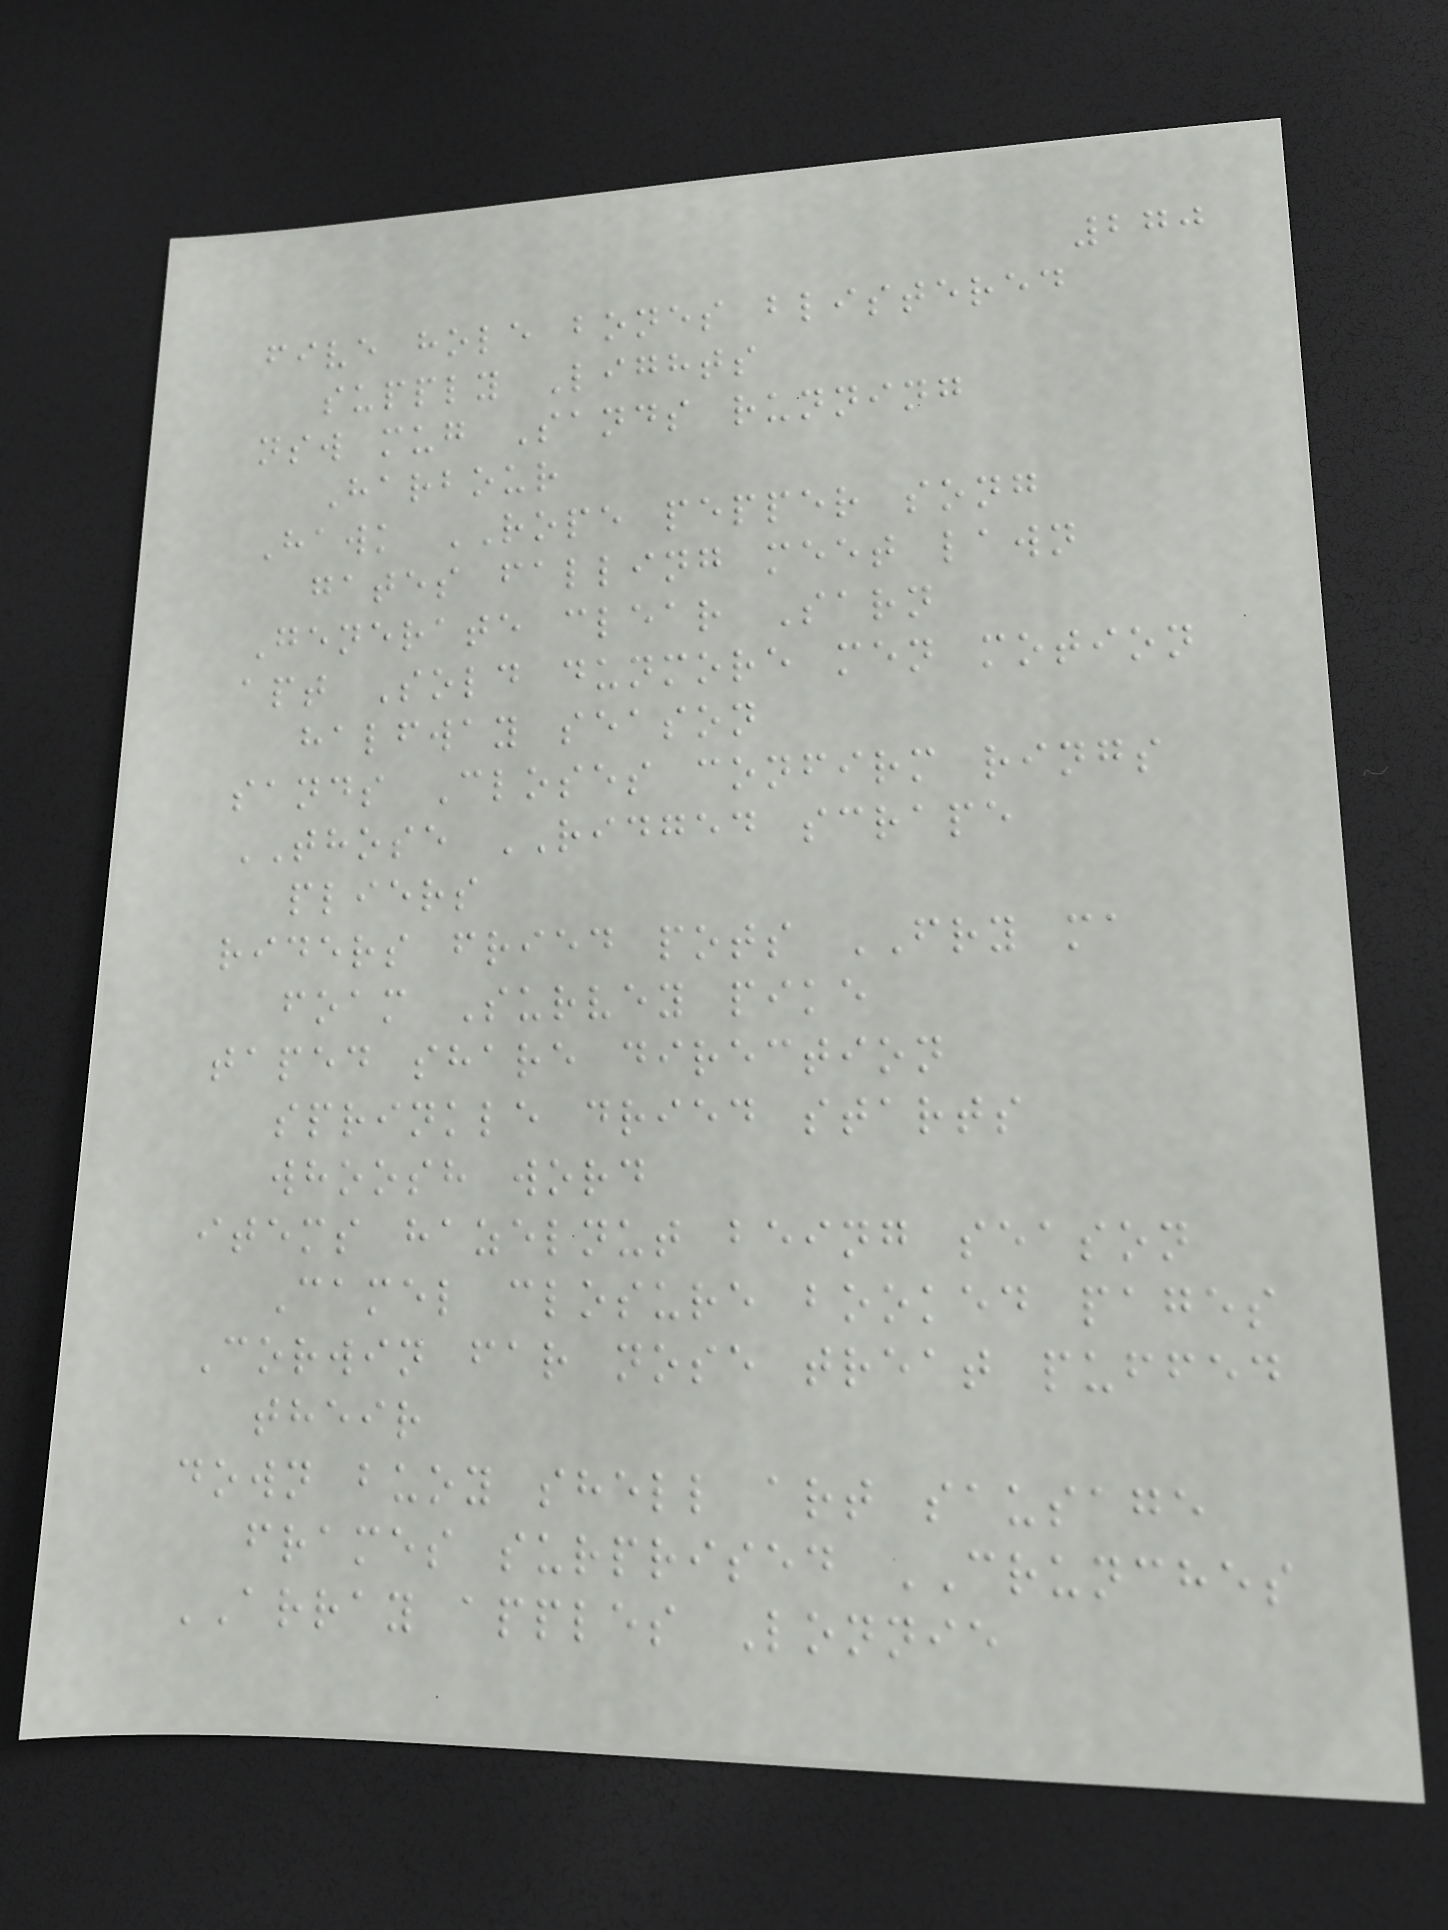270
five hole bones blistered
supply Lights
nsw mug Sands running
Harbour
Hawk ROPE pepper song
gates falling meet lawn
Generate clear Sarn
apt Sold dunmore men motion
halfway season
sands Closes confirm rings
THOSE RIDGED scrape
pliers
riders fried pots FRY ma
foam Survey pike
taped share direction
sprinkle dried starts
whoosh word
items hazelnut being season
Camel closure booked pages
Corwin far nose treat puffed
their
down buoy shell art sausage
frames surprised CRUNCHES
ARRAY apples Lonnie
